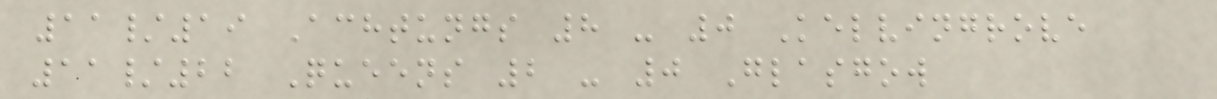11/19 Achtungs 8 - 0 Kelvingrove
11/22 Queens 2 - 0 Glasgow
